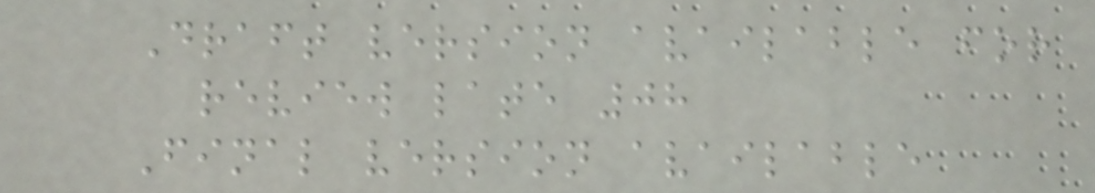Draft version available for
review late 08
Final version available
